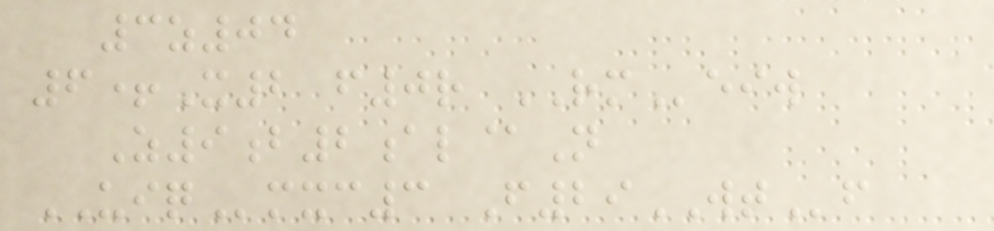3z04
6+X2 f0r RMeiw
Z9b2al@N
UIQmxc3 F29WTf
